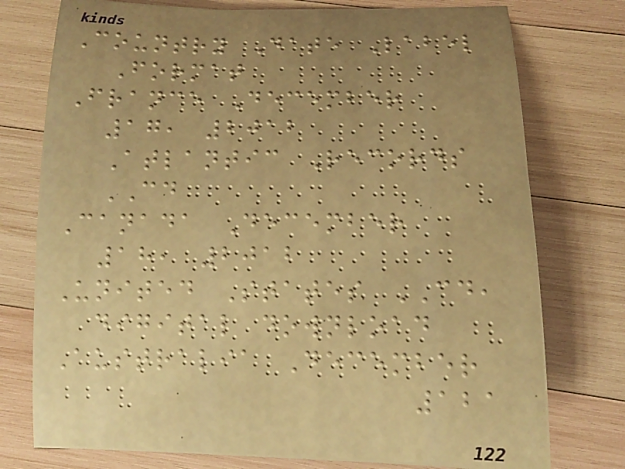Country Date Label
Format
France December
17, 2012
Atlantic Records
CD
Canada December
18, 2012
United States CD,
digital download
Australia December
121
